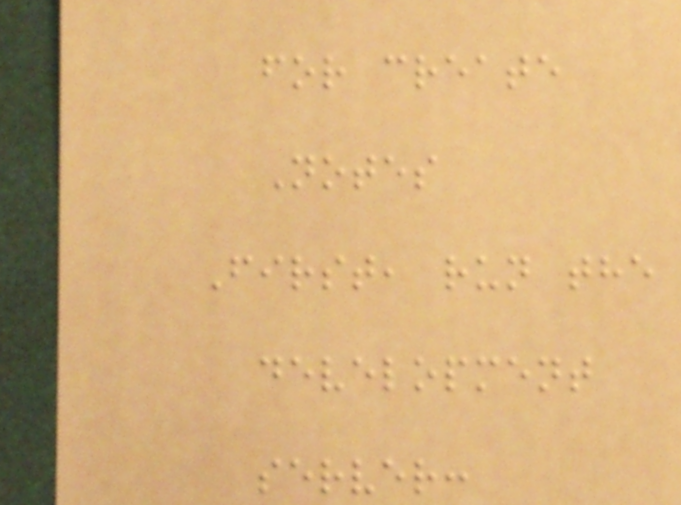for create
Notes
First, run the
development
server:
